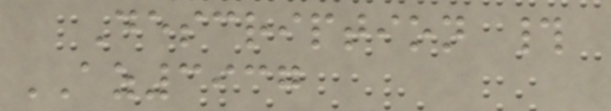Description #
AZ3937
